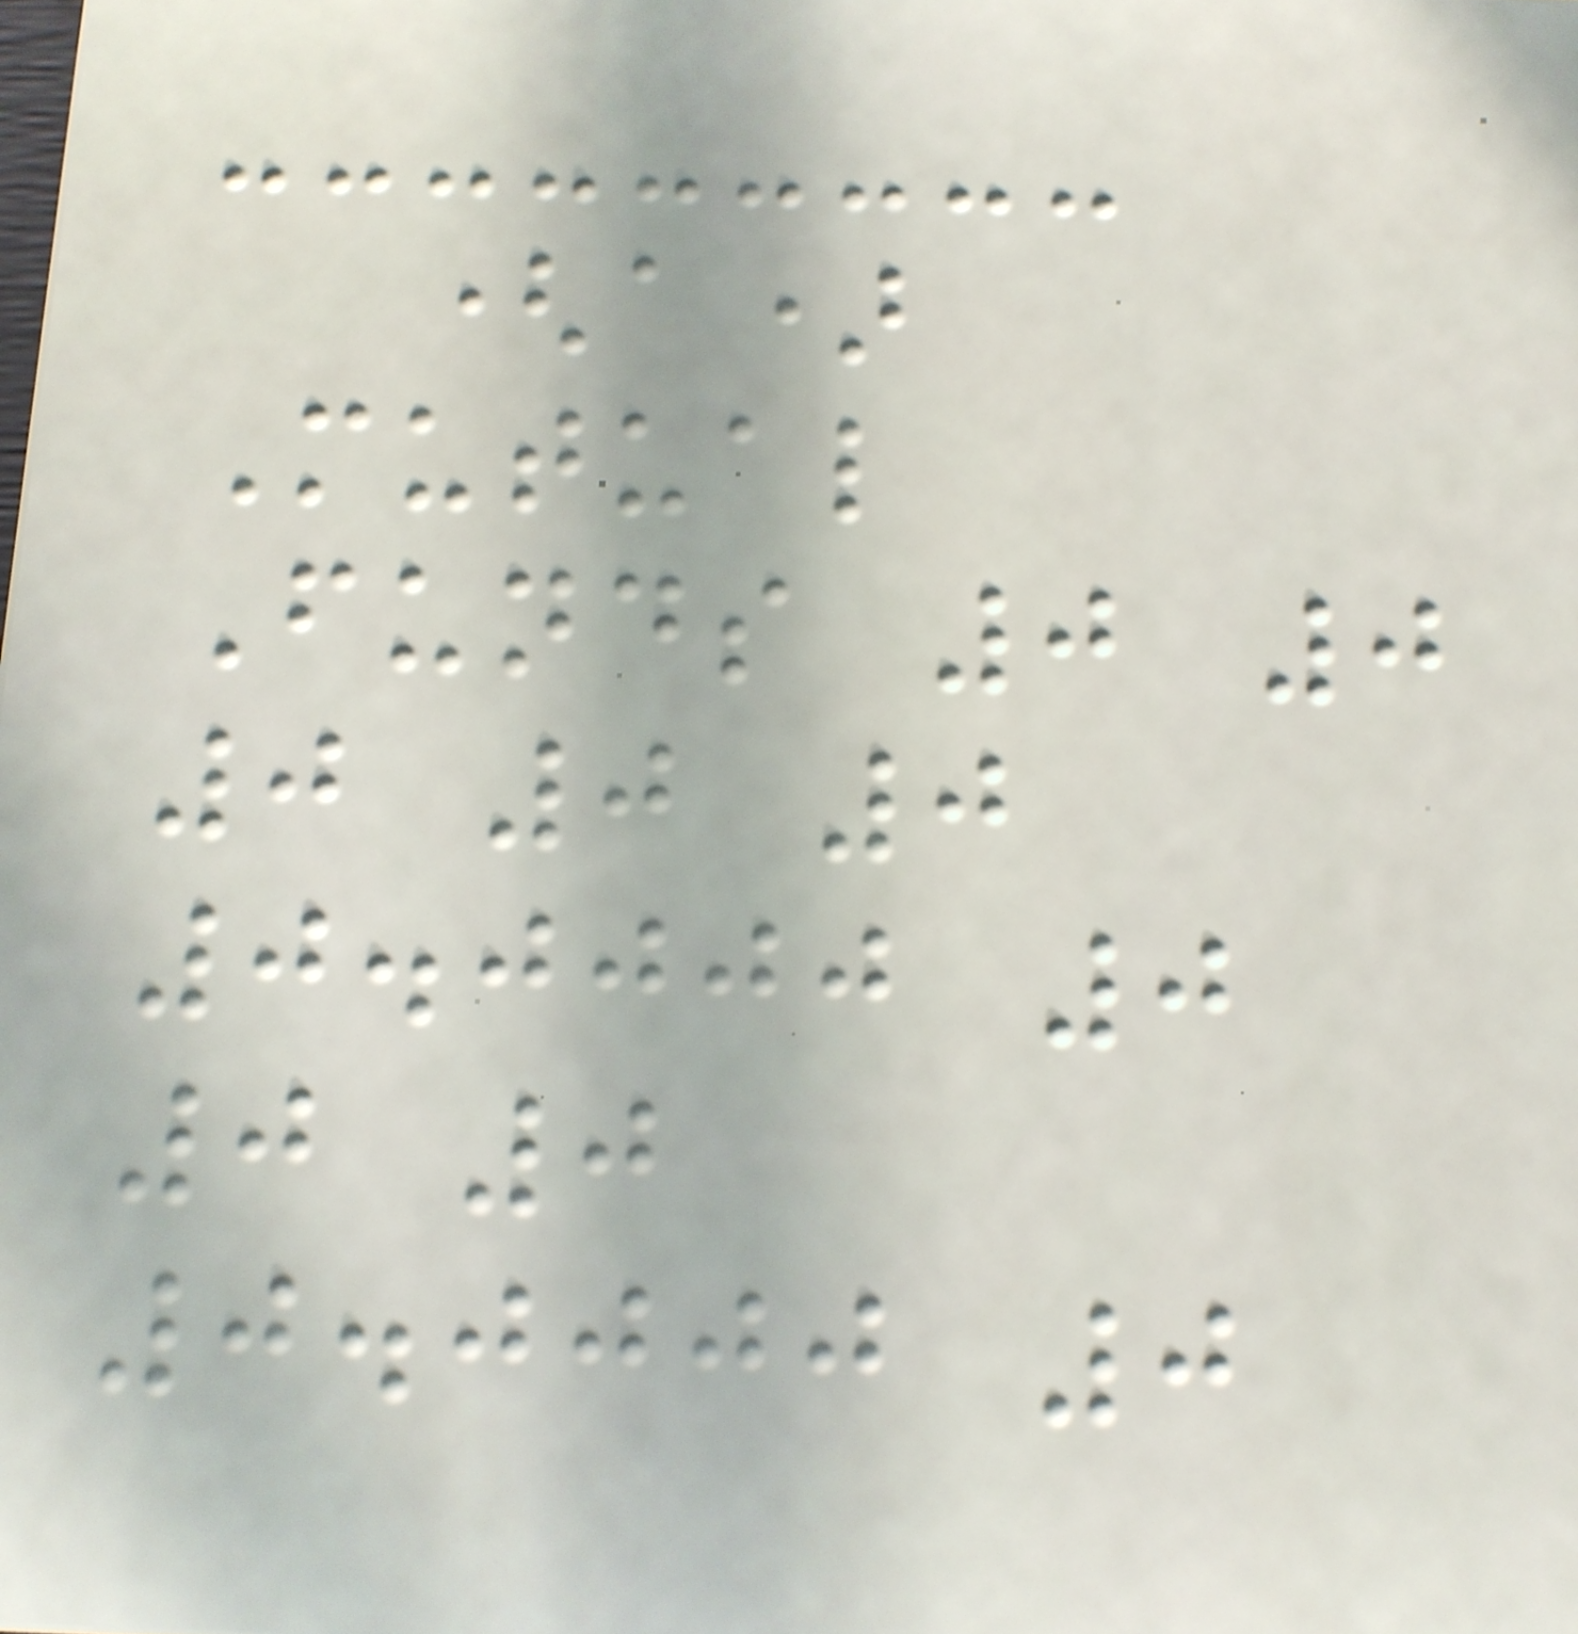(a)
Mutual
Funds 0 0
0 0 0
0.0000 0
0 0
0.0000 0
